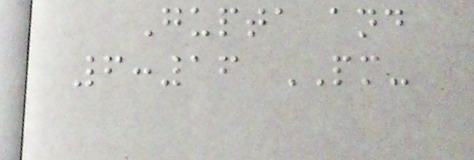Gupta and
6:16 PM-
